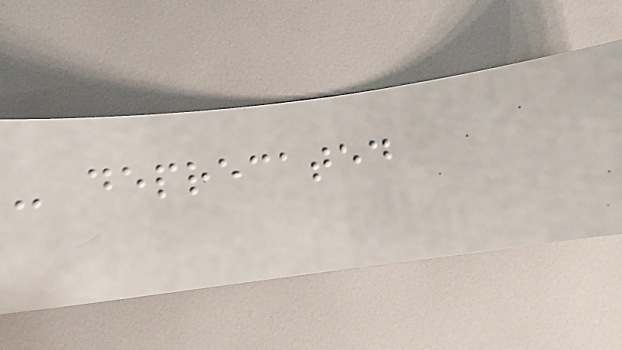- deprecated
